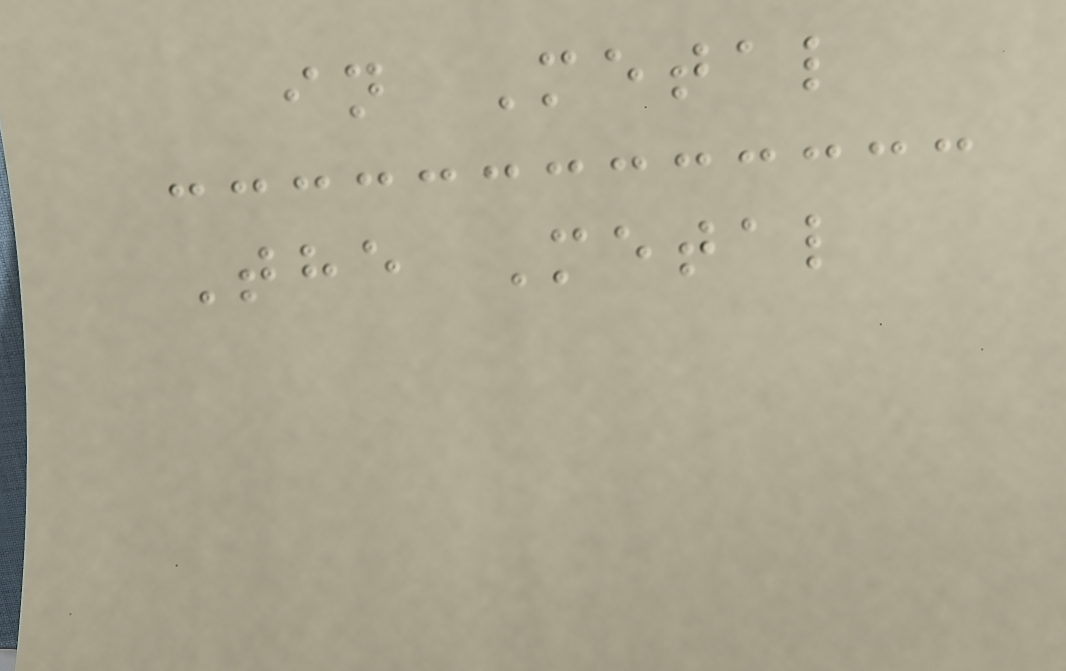in Metal
The Metal
